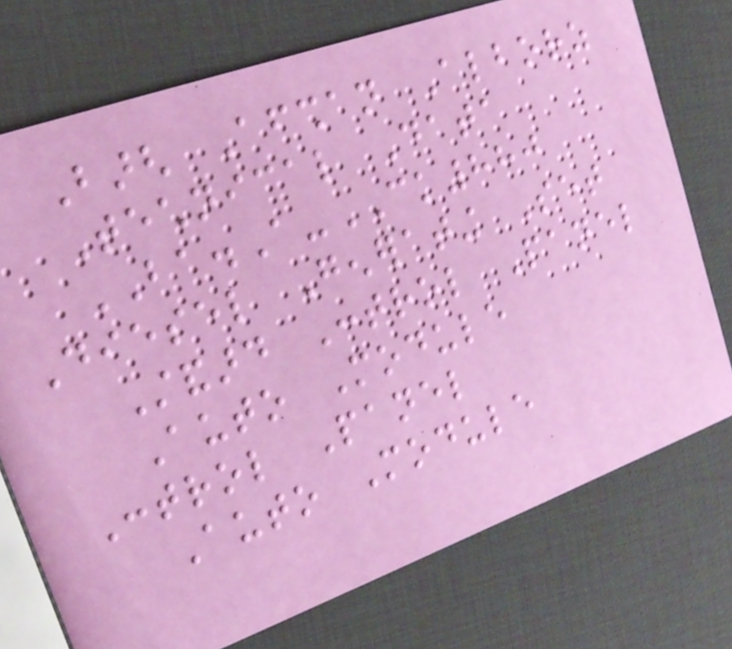Bargh Afshan Alborz
Technical Data
BA.A-CK880
Diesel Generating Set
Standard Control Panel
Auto Module
Control Panel
Auto Module
